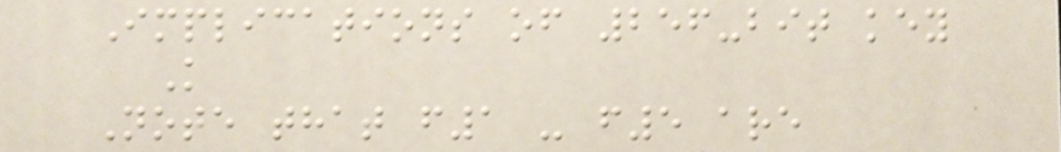Implications of 256-bit key
K
Note that f1 - f5 are
